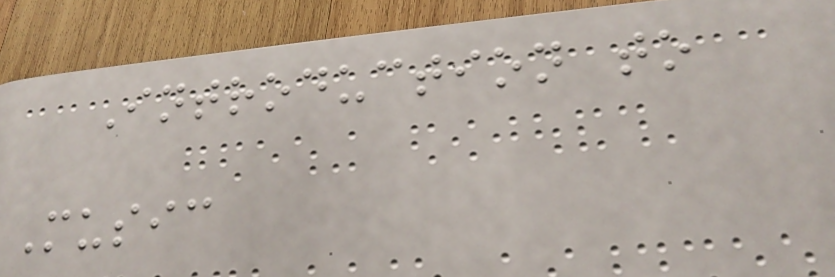Introduction to
Music
